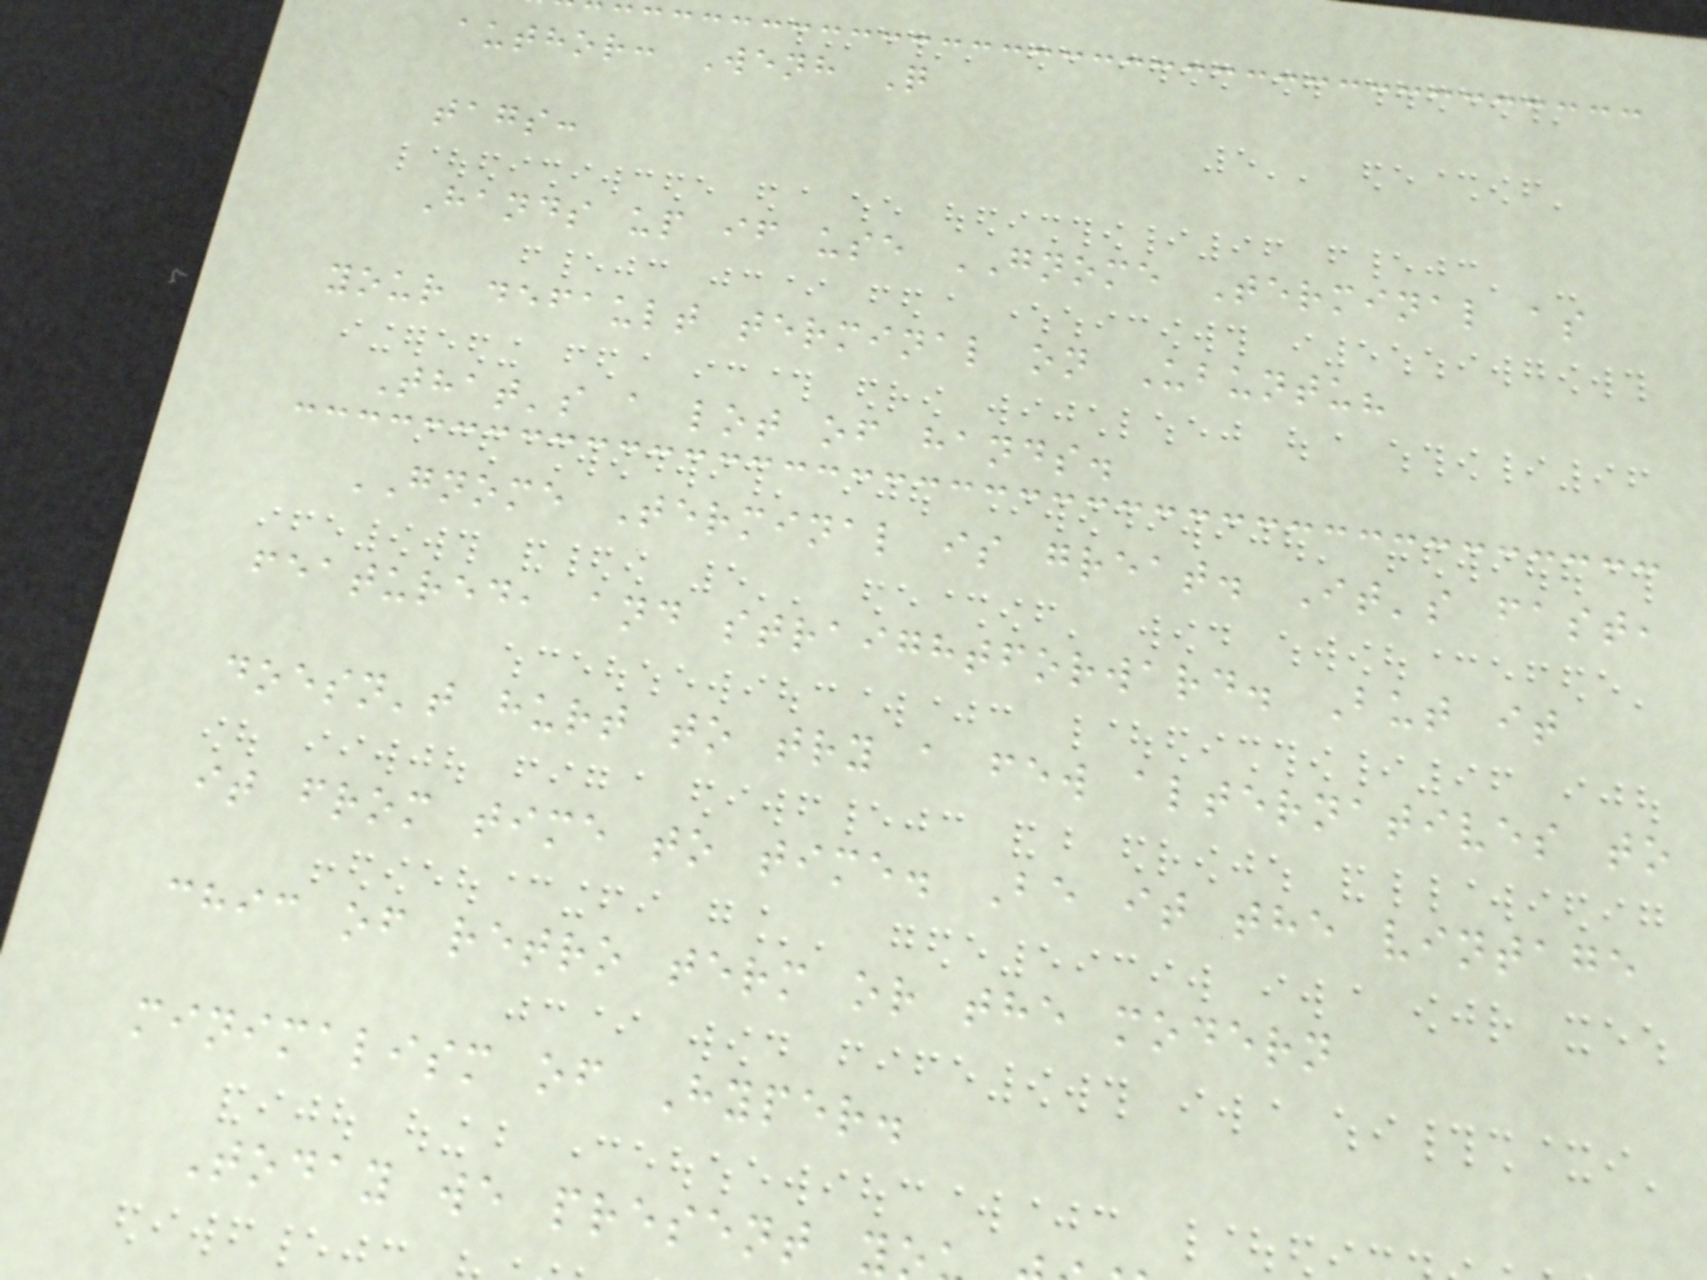author: Wenh Q
tags:
Hands up if use GNOME Terminal as
your default terminal on Ubuntu?
That's a lot of hands.
GNOME Terminal is great. It's fast,
featured, and straightforward. But it
doesn't hurt to try a few alternatives to
it from time to time. Be it the vintage
chic of retro term or the modern
minimalism of Hyper.
Today we present y
